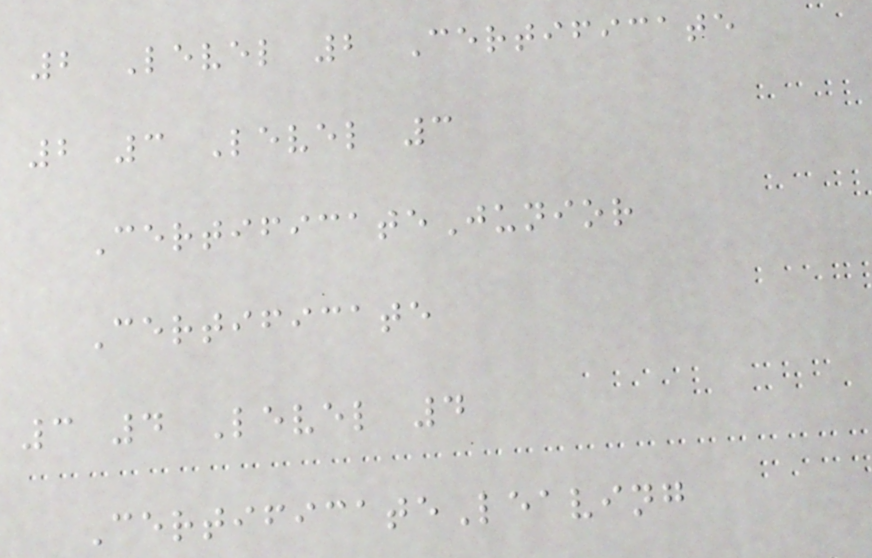2 Level 2 Certificate
2 3 Level 3
CertificateJunior
Certificate
3 4 Level 4
CertificateLeaving
